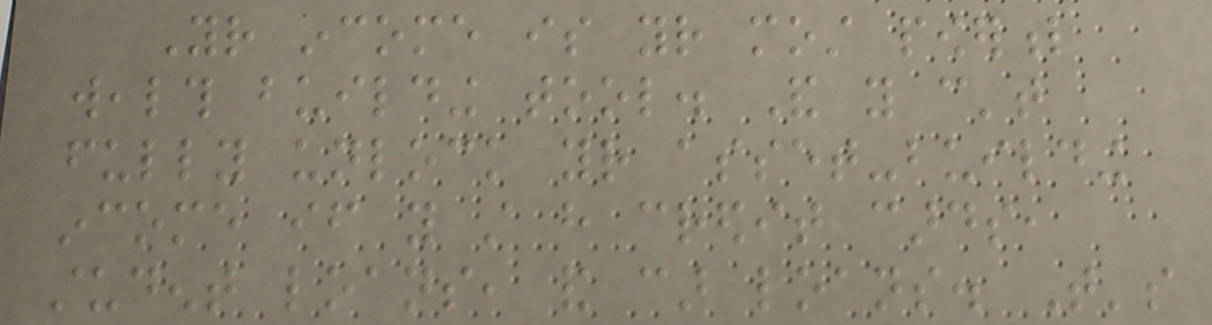Your income is your most powerful
wealth building tool. And you can't
fully unlock your asset-building
income if you still have credit cards,
student loans, and car loans. That's
